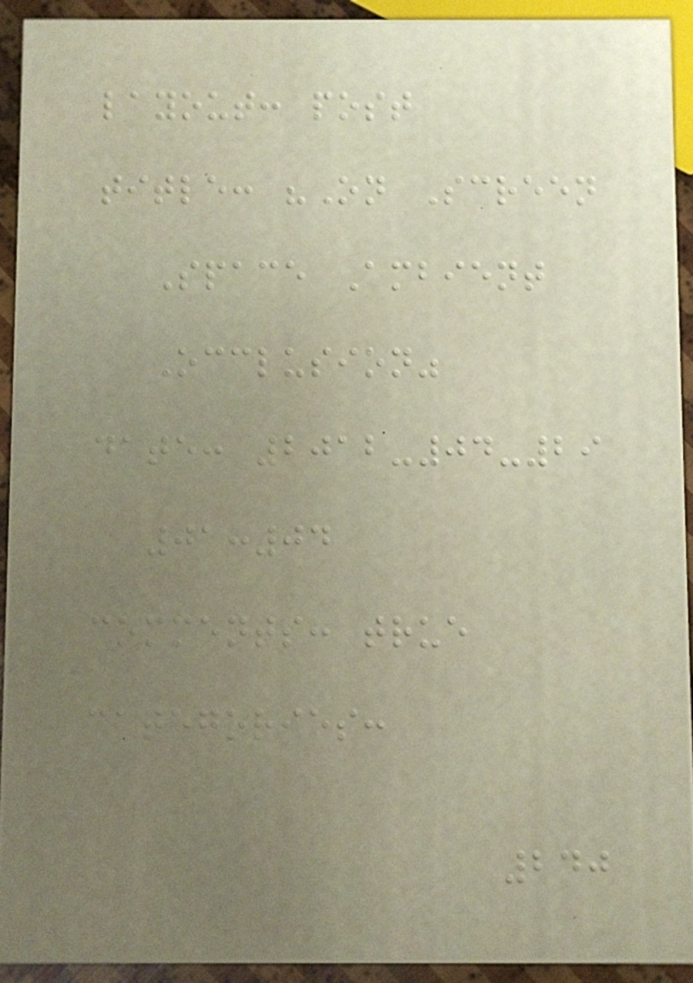layout: post
title: "On Screen
Space Ambient
Occlusion"
date: 2012-04-29
01:04
comments: true
categories:
240
